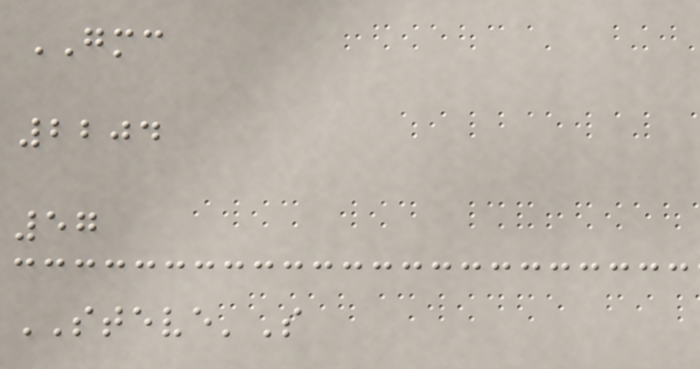GMC
2204
57
STEVE'S
